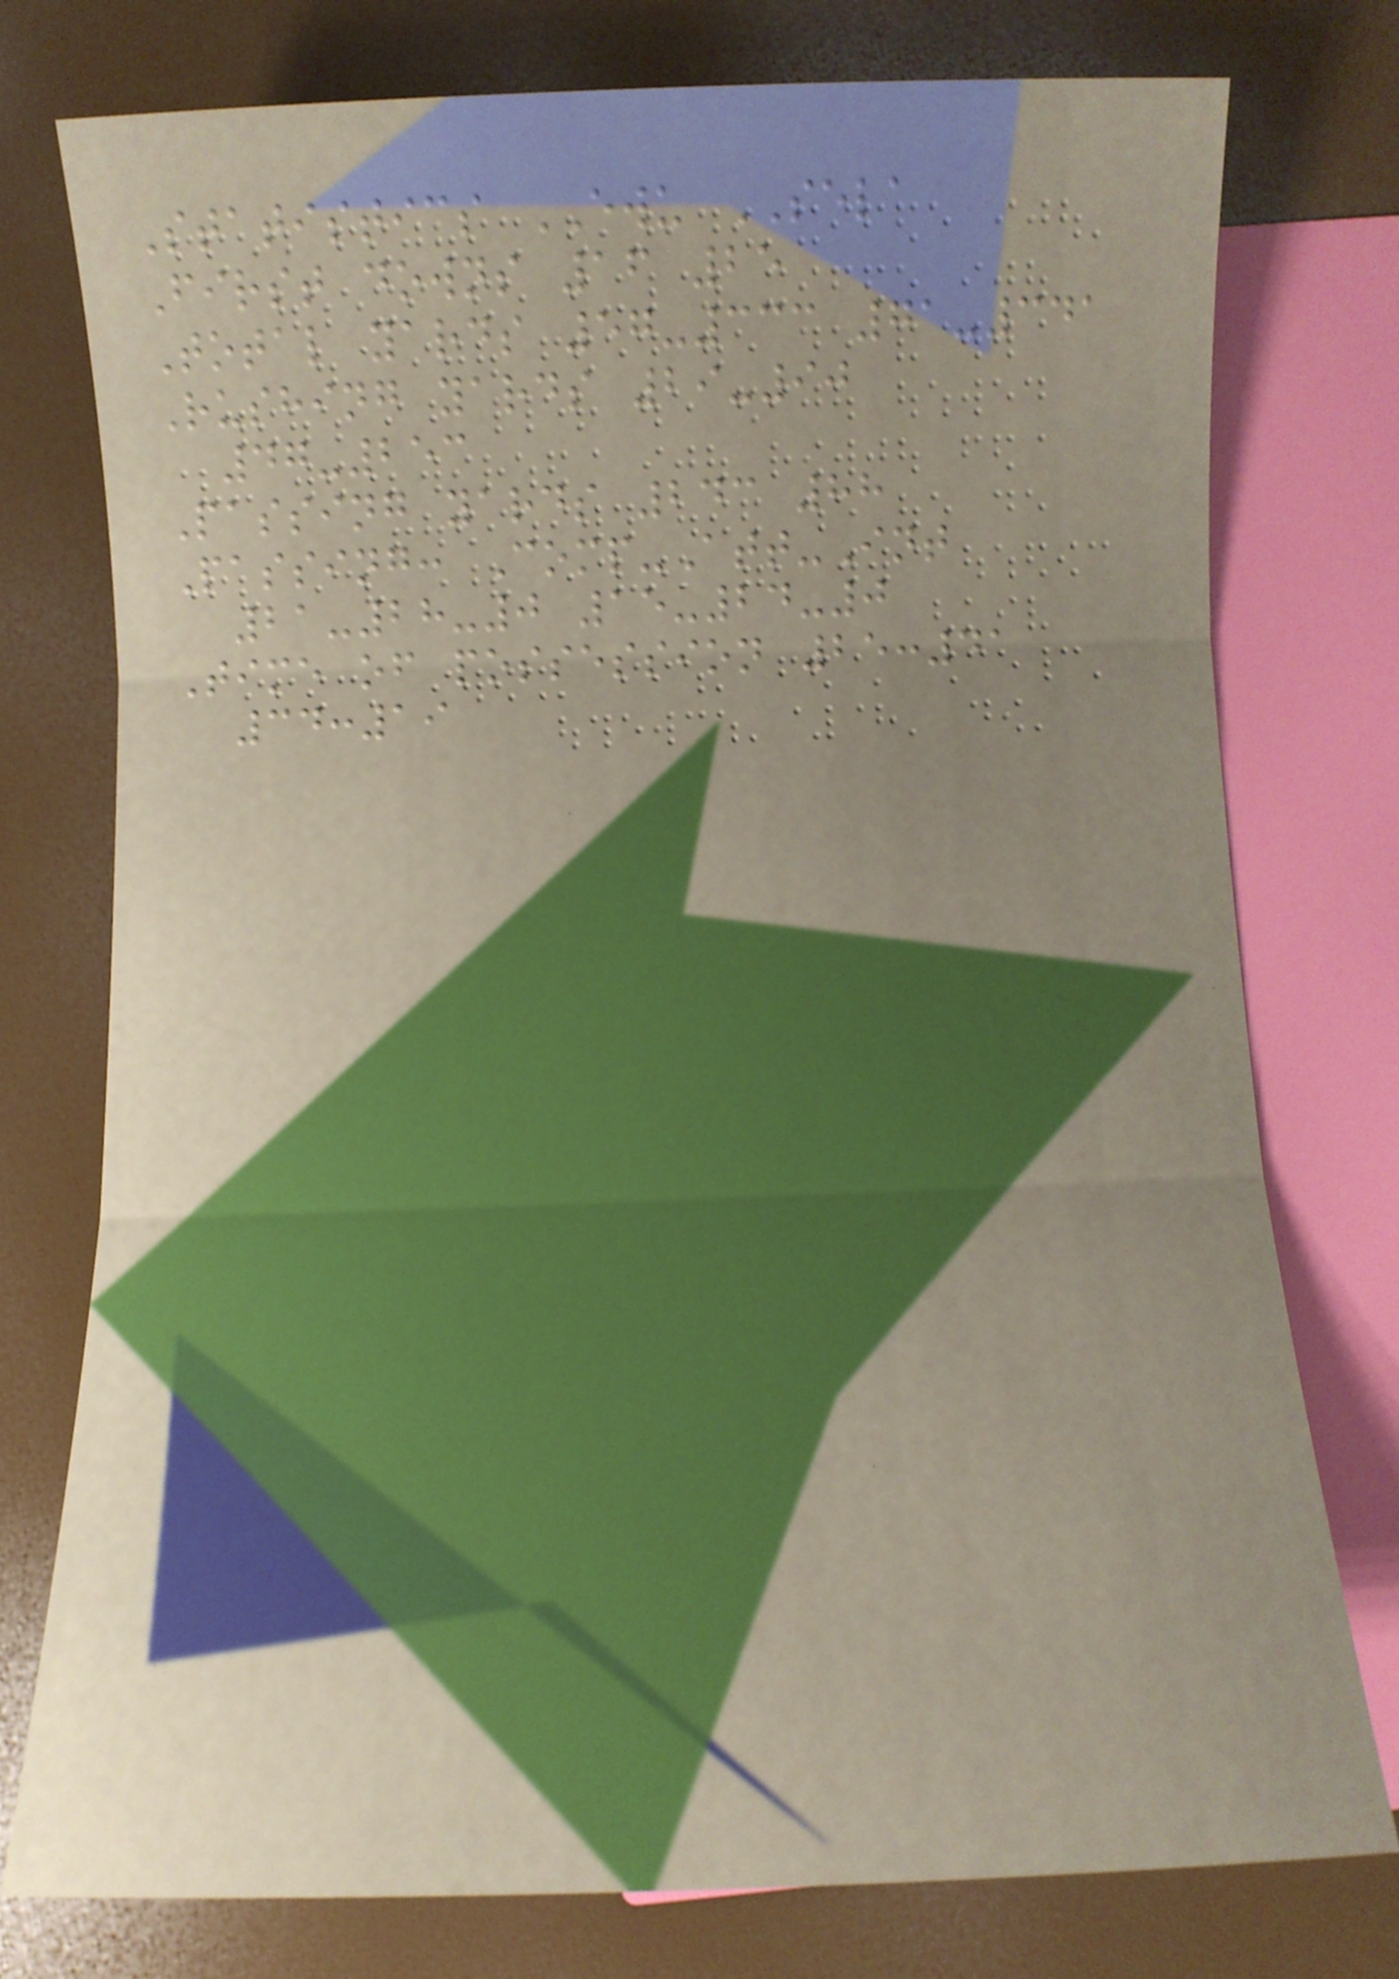Statistics EWU SELA
First downs 16 25
Total yards 57-333 71-341
Rushing yards 29-90
47-253
Passing yards 243 88
Passing: Comp-Att-Int
21-28-0 15-24-0
Time of possession 25:41
34:19
